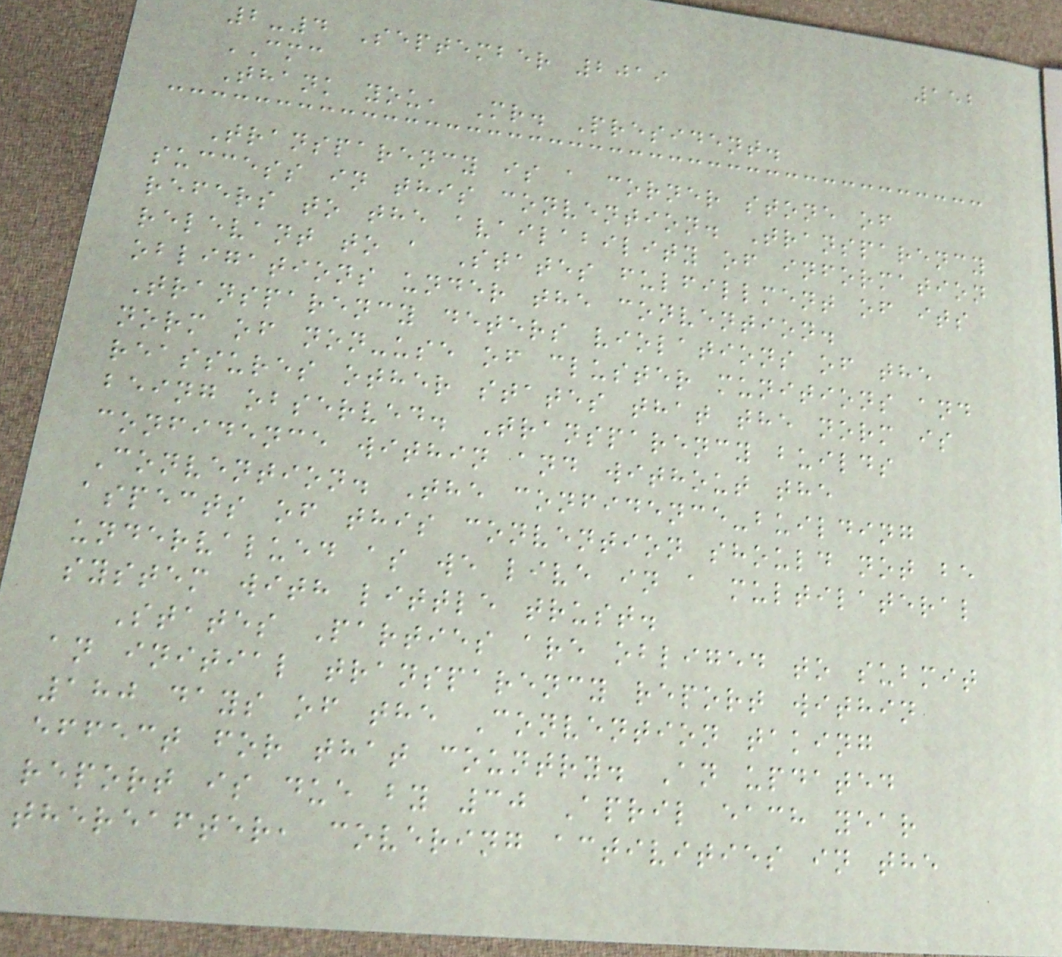152
2-4 September 2019
CMC
Thank you, Mr. President.
Transparency is a corner stone of
success in this convention. Transparency
refers to the availability of information
relevant to a States fulfillment of its
obligations under the convention.
Transparency deters violations of the
norm of non-use of cluster munitions and
reassures other states that the norm is
being observed. Transparency builds
confidence within and without the
Convention. The confidence-building
aspects of this convention should not be
undervalued as we live in a multilateral
system with little trust.
States Parties are obliged to submit
an initial transparency report within
180 days of the Convention taking
effect for that country. An updated
report is due by 30 April each year
thereafter, covering activities in the
